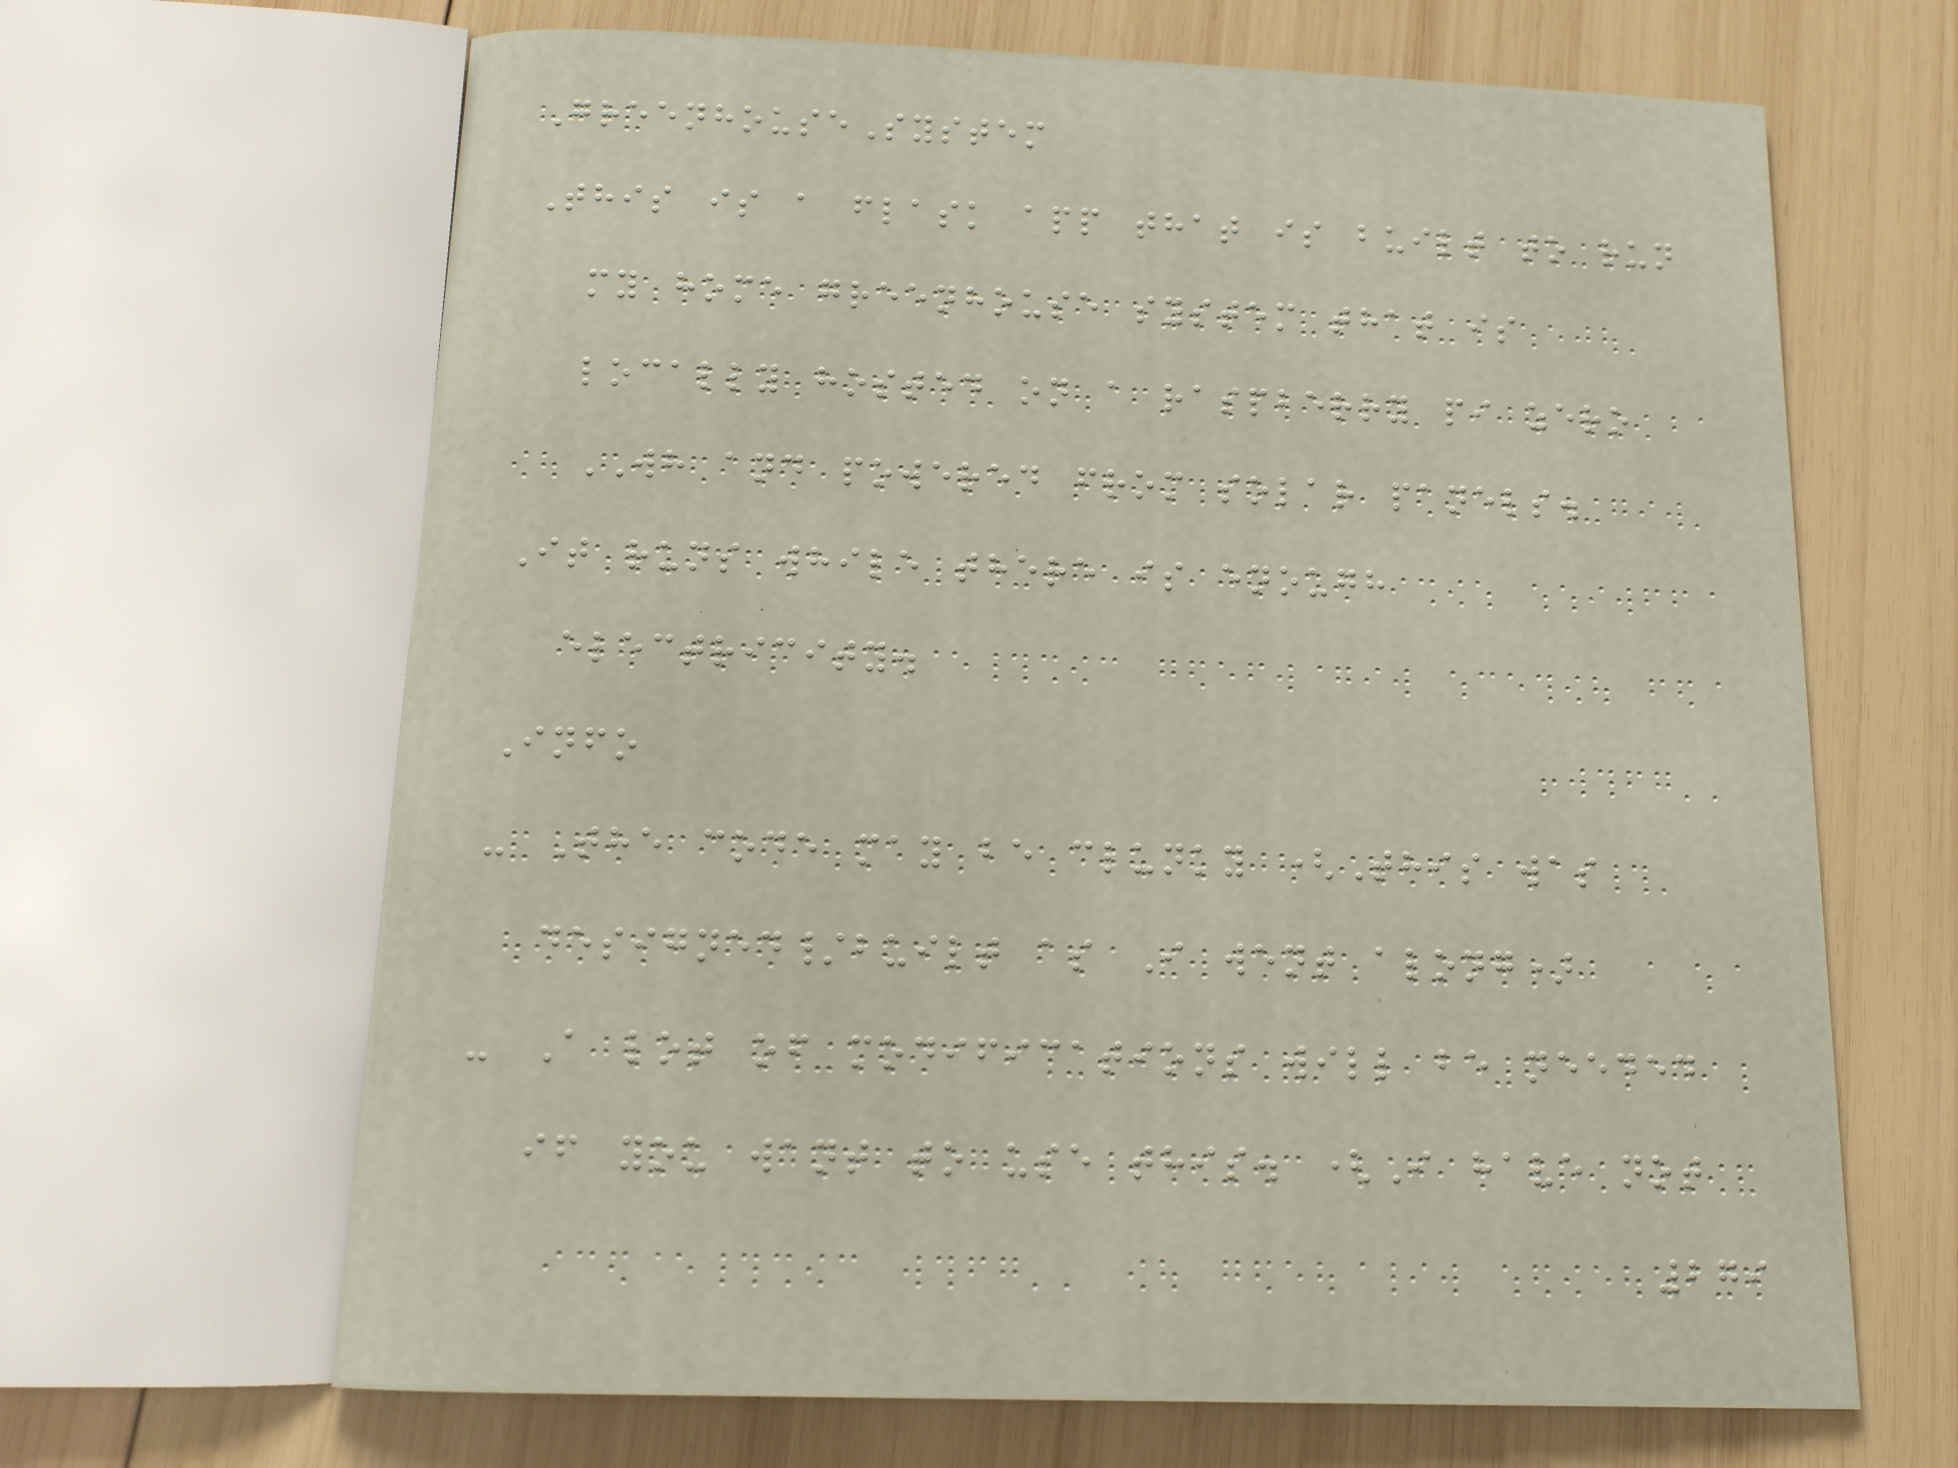GreenhouseSystem
This is a flask app that is built to run
my home greenhouse system that is
locally hosted on a raspberry pi zero
WH and powered from solar panels.
It runs while there is enough
electricity.
Info
- The code may be clunky (This was
designed/built as I went along)
- A lot of modifications will be needed
if you want to use this. (I have not
279
